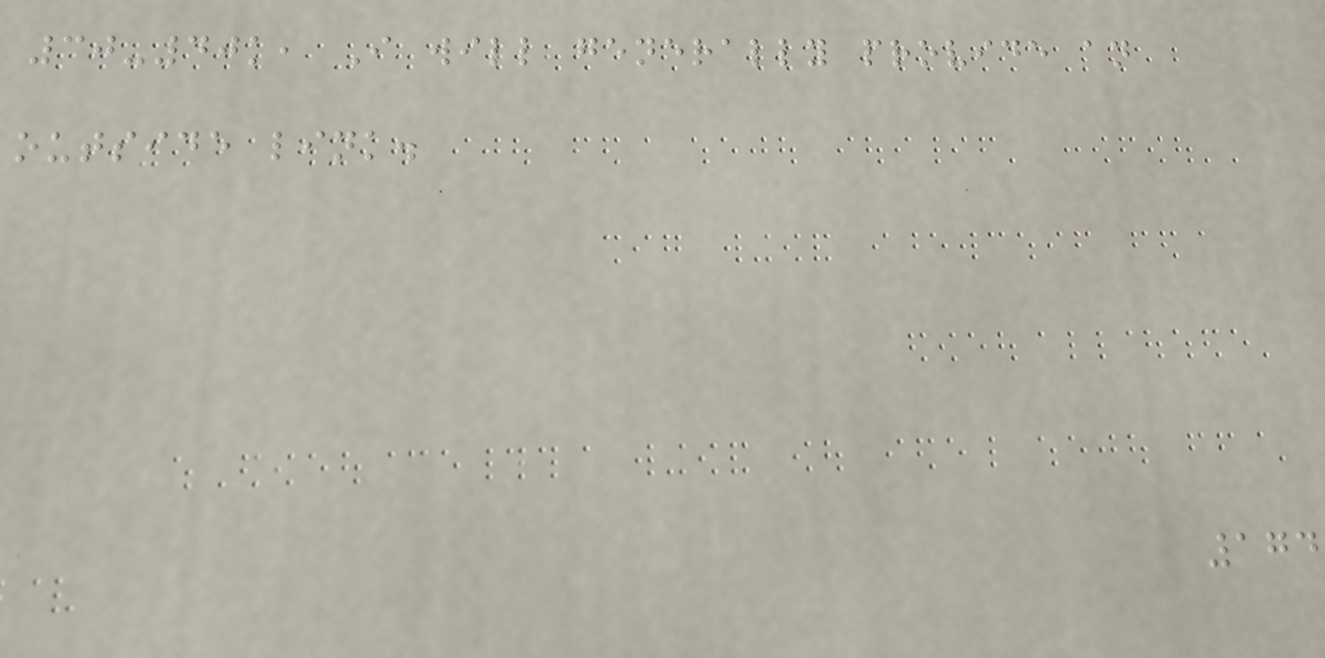30-40k, I will generally provide an
outside link.
174
